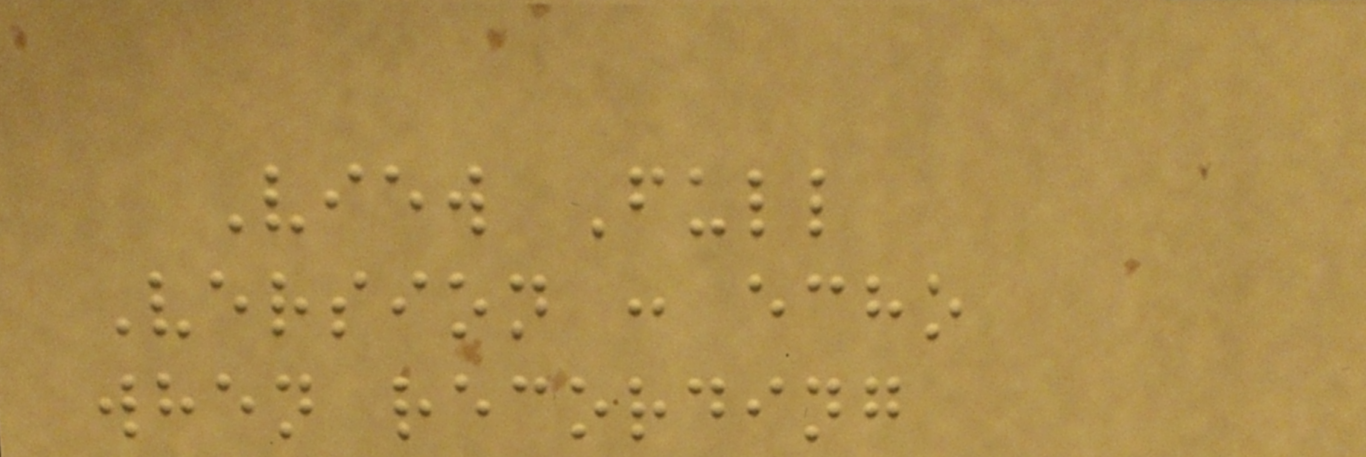View Full
Version : echo
when recording
